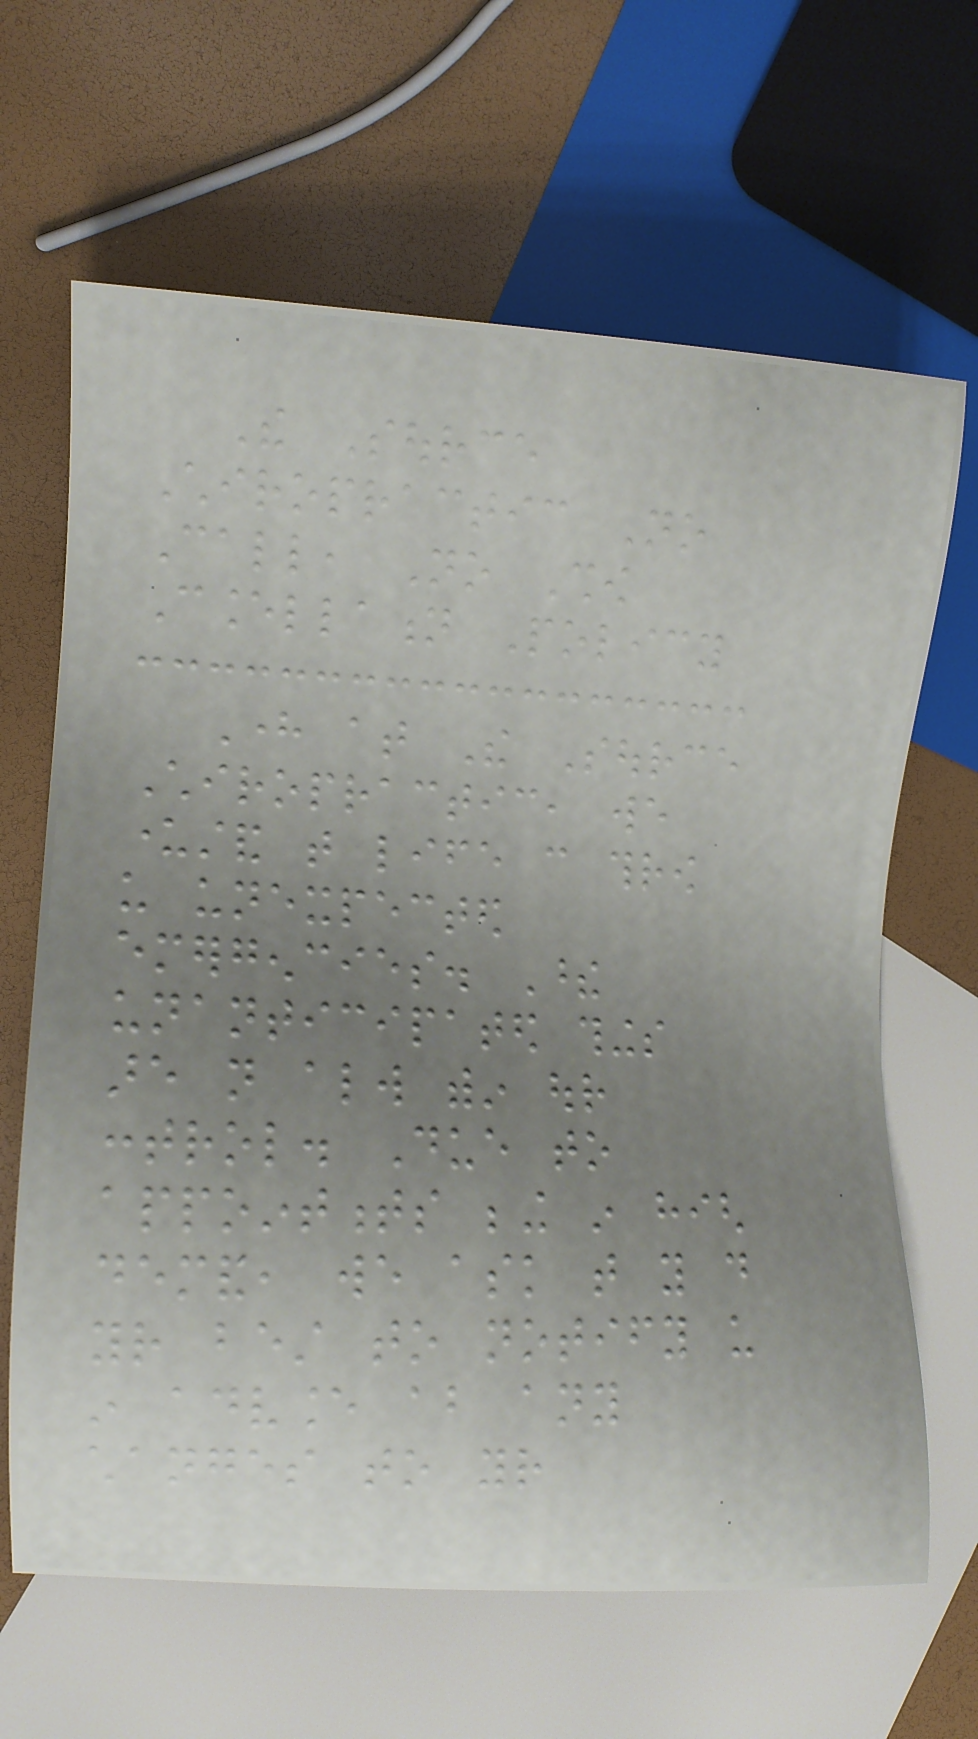The Source
Chiropractic No
Call, No Show
Cancellation Policy
Here at The Source
Chiropractic, we
understand that life can throw
us unexpected
emergencies. These
unanticipated things
are not always within our
control. Due to
appointments being in high
demand, we ask that you do
your best to notify us
in advance about any
changes to your
